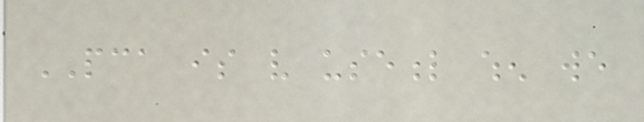PCA is very useful when we
